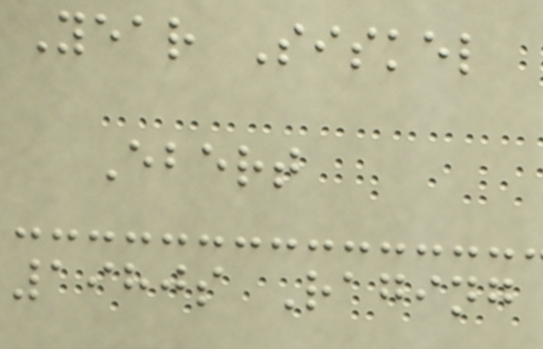Year Siskel
Ebert
1980s Raging
